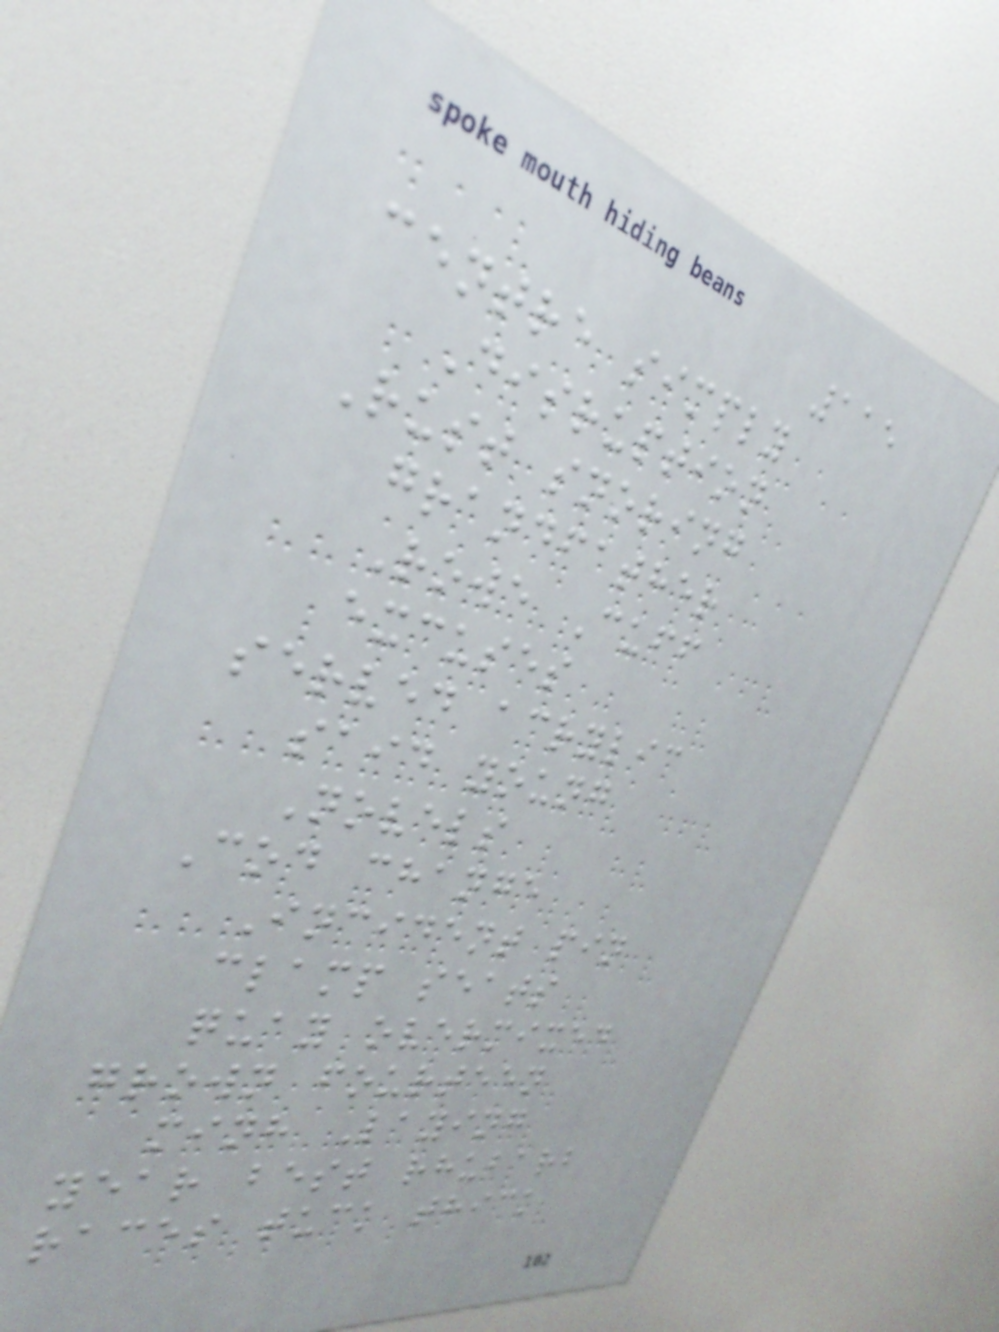115
centre simply
Disruption
Rust snoring
grandfather
Rowe Cuff
excuses
served acrylic
said young
Novels
Cod change
Incident pin
clamp seats
quay overmixed
grown fourteen
minh Laying
year best rhubarb
races tuck thick
